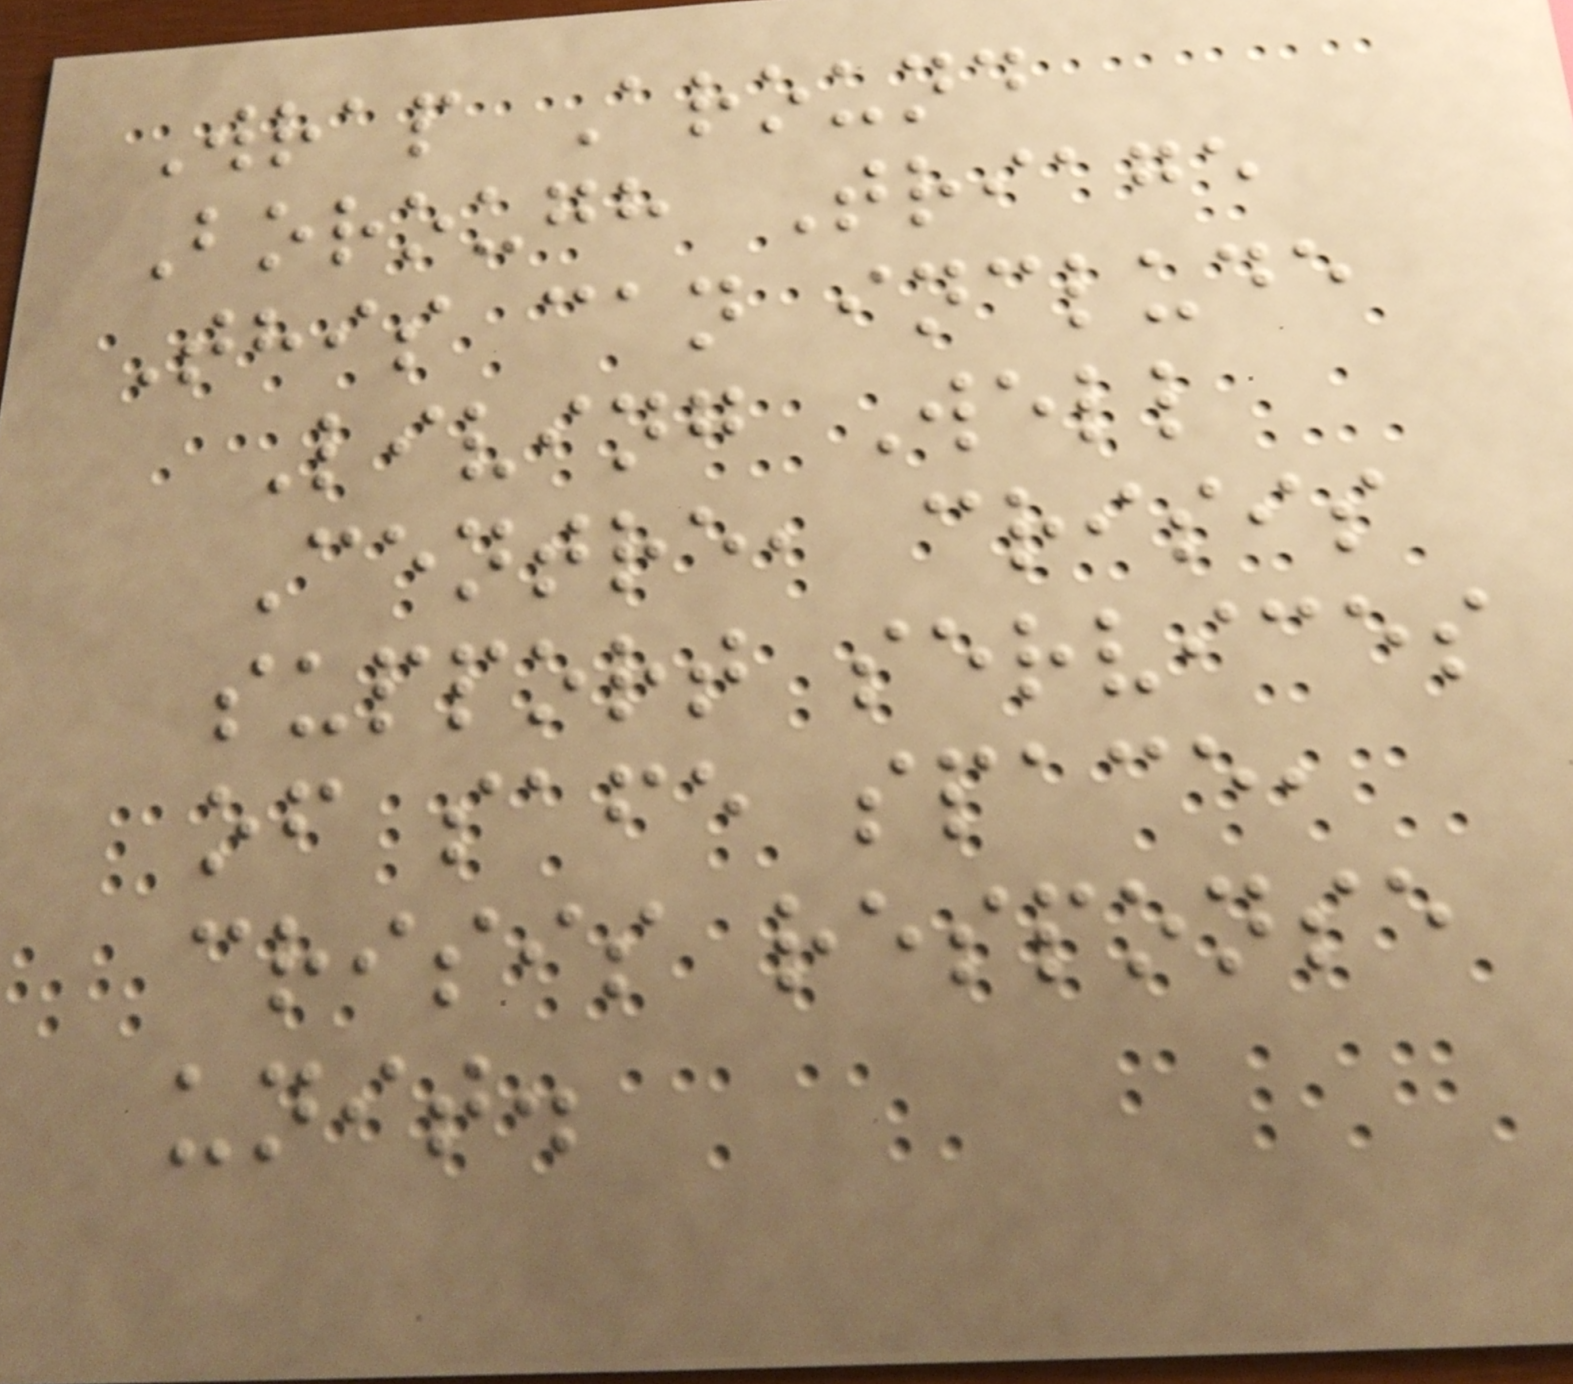Wrap Around
Borough Triage
This can include
Living Well
Centre, crisis
support services
of safe space,
crisis response
unit.
